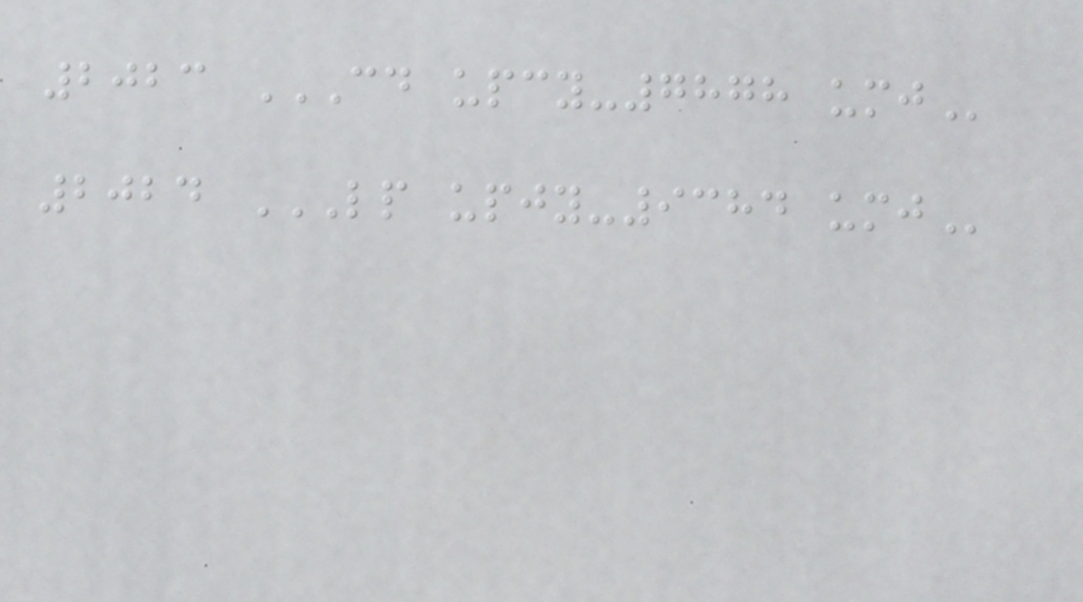2023 CD UPCY-7878 UMJ
2024 LP UPJY-9384 UMJ
